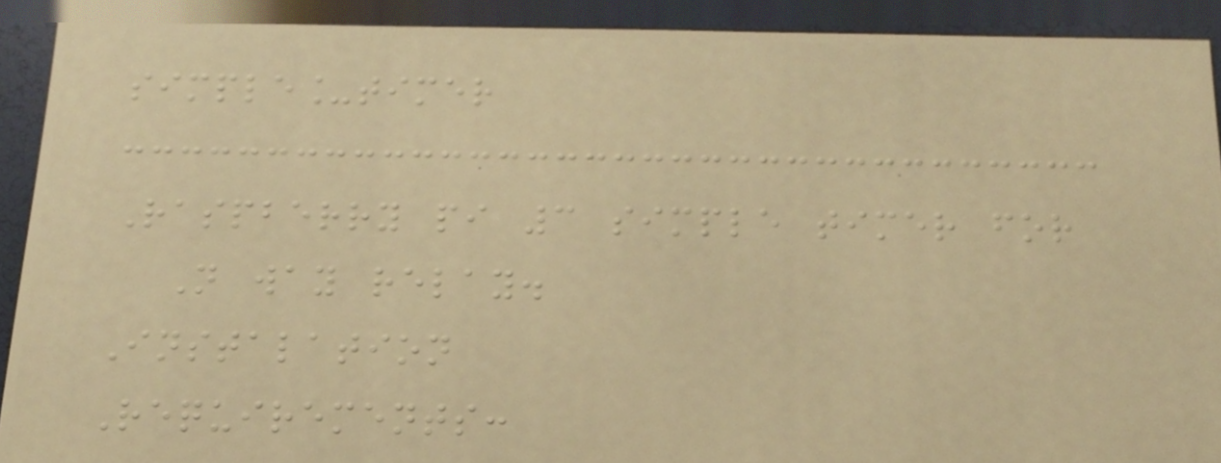simple_timer
Raspberry pi 3 simple timer for
N way relay.
Instalation
Requirements:
